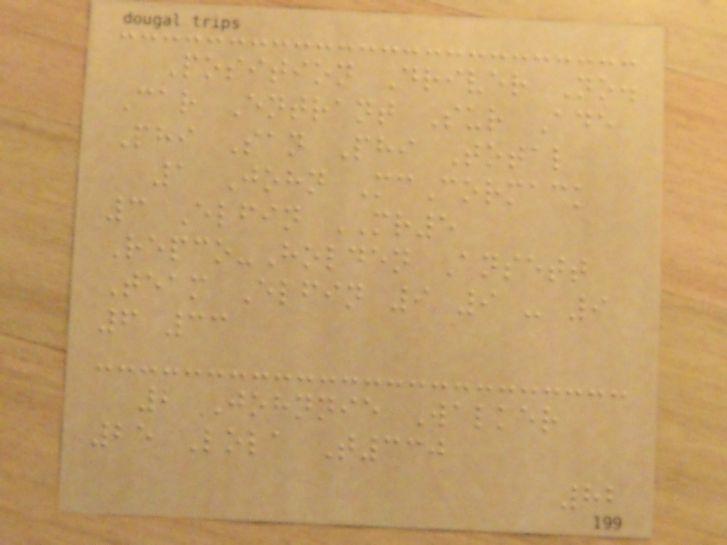Position Driver No.
Car Entrant Sur Ade
Phi San Phi Total
1 John McCormack
3 Elfin MR5
Repco-Holden Ansett
Team Elfin 9 9 - 9
6 33
2 Johnnie Walker
25 Lola T330
82
